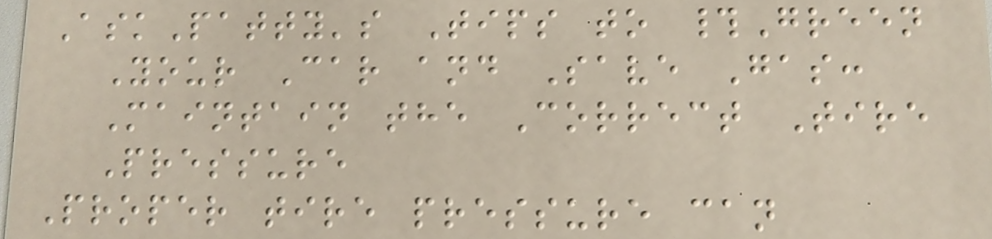AskPatty's Tips to #Green
Your Car and Save Gas:
Maintain the Correct Tire
Pressure
Proper tire pressure can
